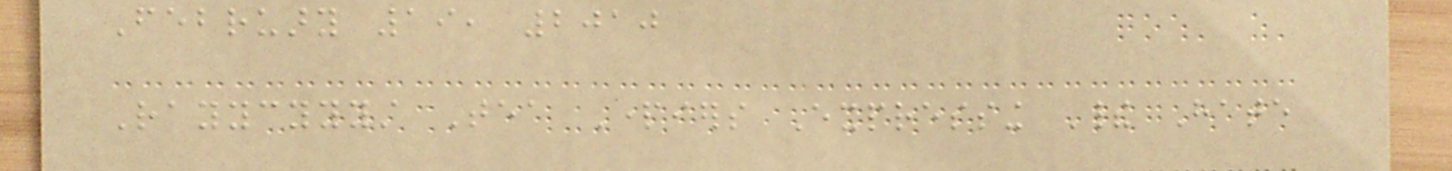February 19, 2010
Rayycyyyst Tea Partiers Expressing Their Hate
